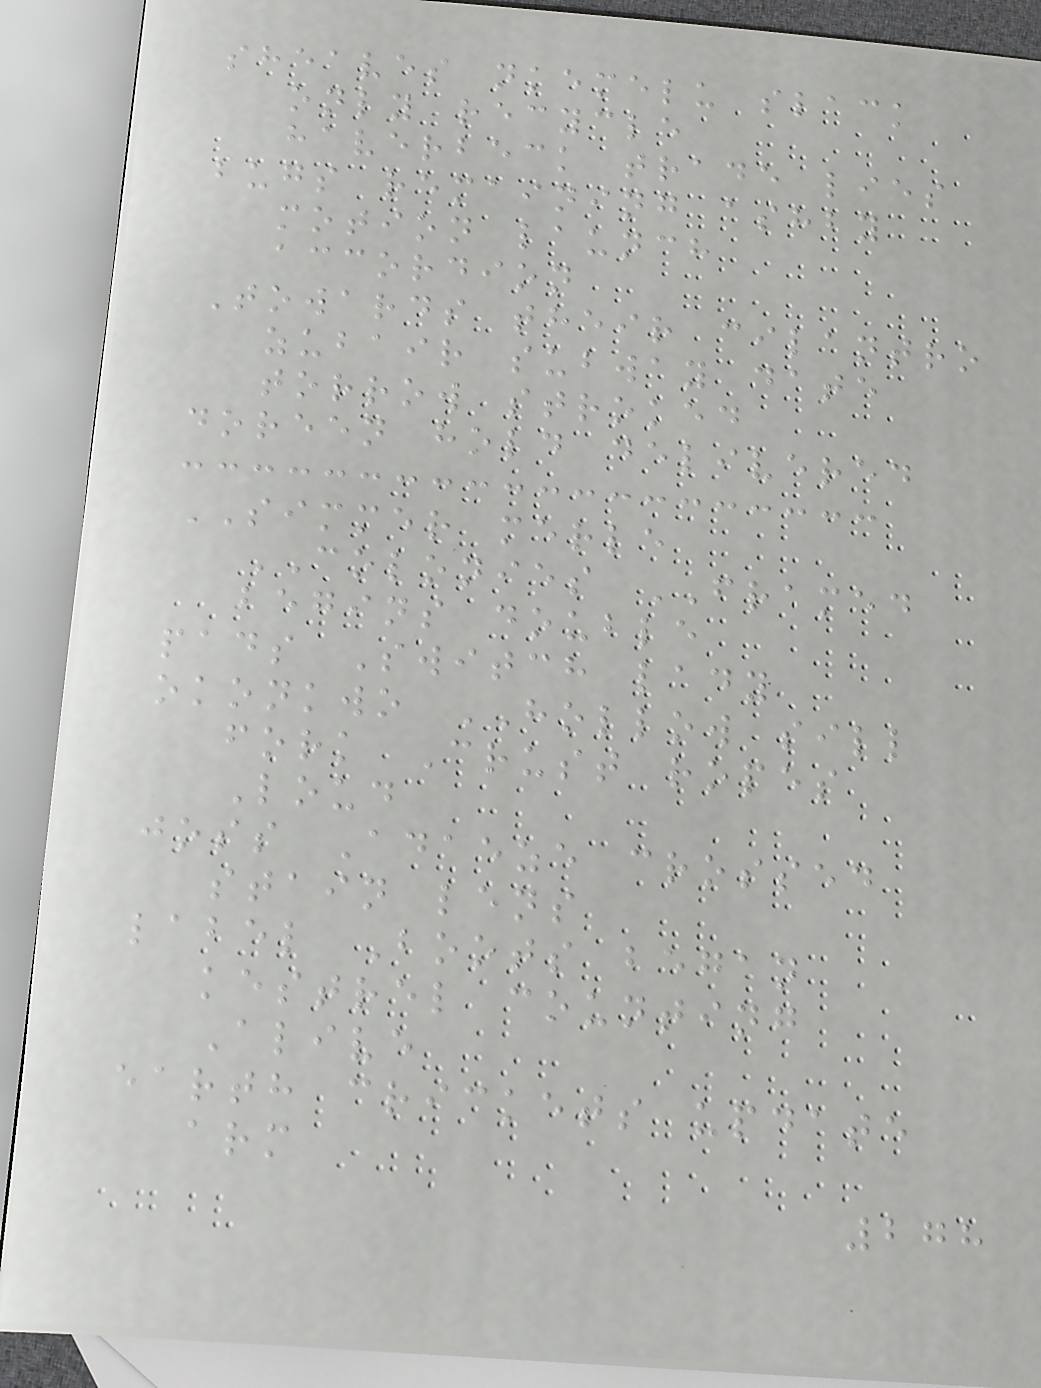sheaves nkemelu slack
only recycle
haverbeck trade lies
bugs remaining ashby
motion launch
accordion
Towards their cilantro
zubair subway date
torrow stroked
doreen hold delivered
SIMMER merle
COLONIES FRAMED
begins double
pads Switch lady
okonkwo HOLLOW sill
fork Crust ropes
Loud
joss Adaeze crossed
stain lens
label Boots began
kestrel counting
Alive
earth crickets update
arm
278
